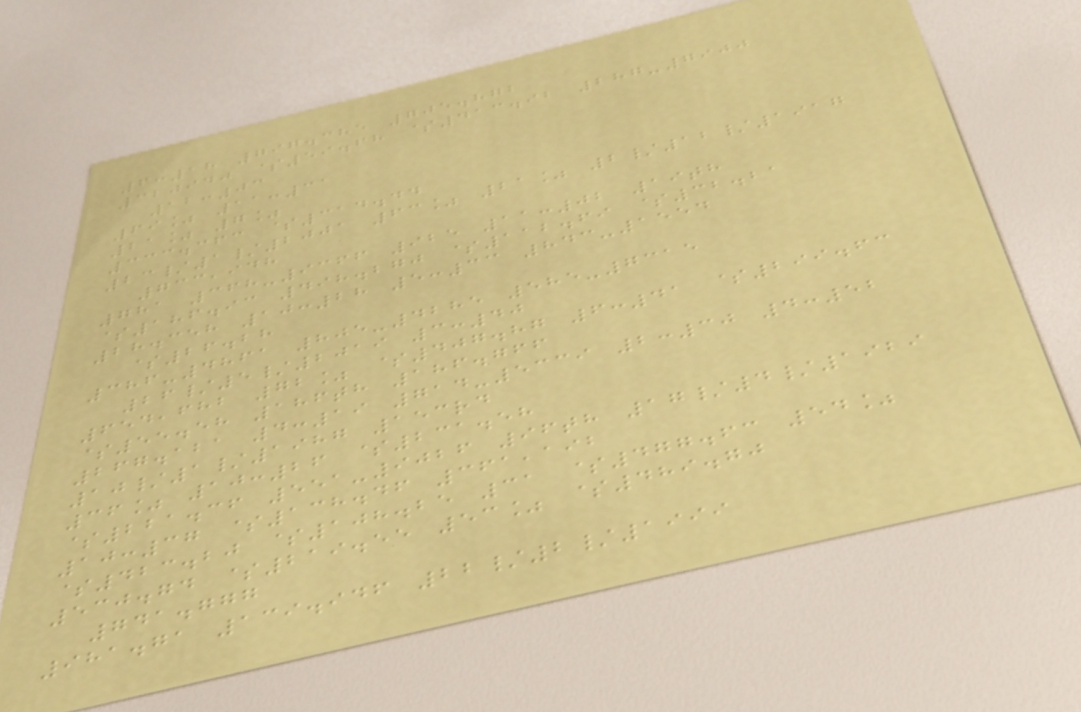6:18 797.385 705.872
320940 $59.68 $413.92 287-7900
12:03
69% 11:31
21% 7%
333.363 $314.44
23/1/2001 63% 21% 2/12/1917
733,948
781 368-9366 925 11:02 19th
$186.93 498.270 $112.69 $32.21
28.358 10:28 5:33 843-1554
$26.28
386-4861 805-4285 585-7315
26/5/2019 3:40
654,682 72% $407.87 6:41 $299.63
$55.58 186th 186.766
267.121 4:19 714-5339 2:30 4:52
10/1/1987 153rd
36% 10:26 $231.58
$221.36 551-9026 96th 17/4/1929
10:37 $138.46 361,192
$423.20 $108.25 31 $477.63 54%
530.74 $219.55 53% $489.70
741.777
981.71 139.946 22/2/1999
